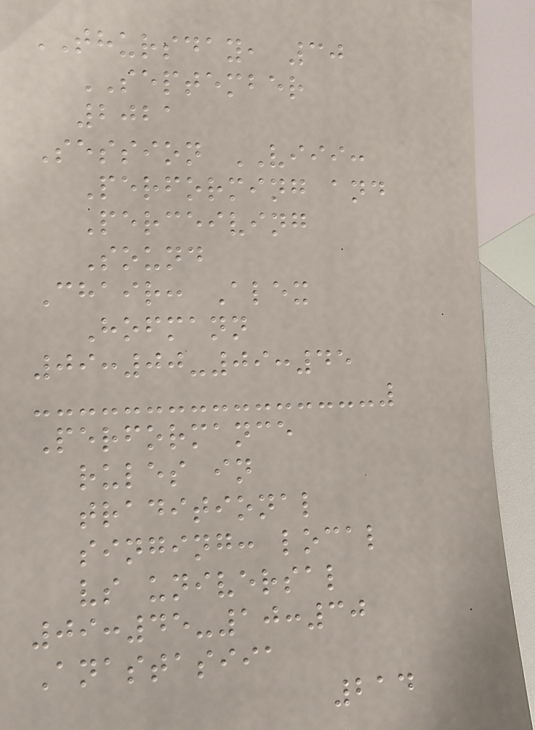THURSDAY, 30
SEPTEMBER
2021
Session VIII:
Performing and
Perceiving
Sound
Chair: Alex
Hofmann
09:00-09:45
Performance
rules in
traditional
singing: local
vs universal
09:45-10:30
Anastasiia
214
